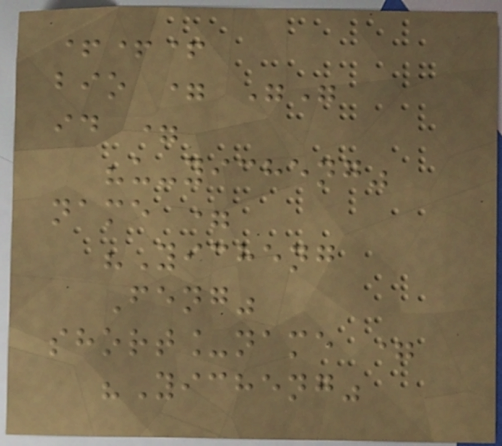+++
bio = ""
id =
"u-yicheng"
name =
"Yicheng
Feng"
short_name =
"Yicheng"
